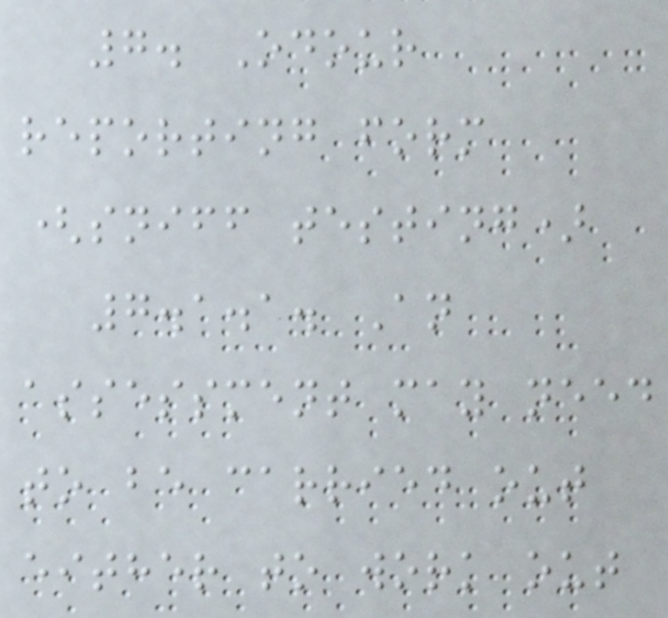7. Odour
reporting form
(sniff testing)
7.1.1. An
assessment may need
to be carried out
either to work out
